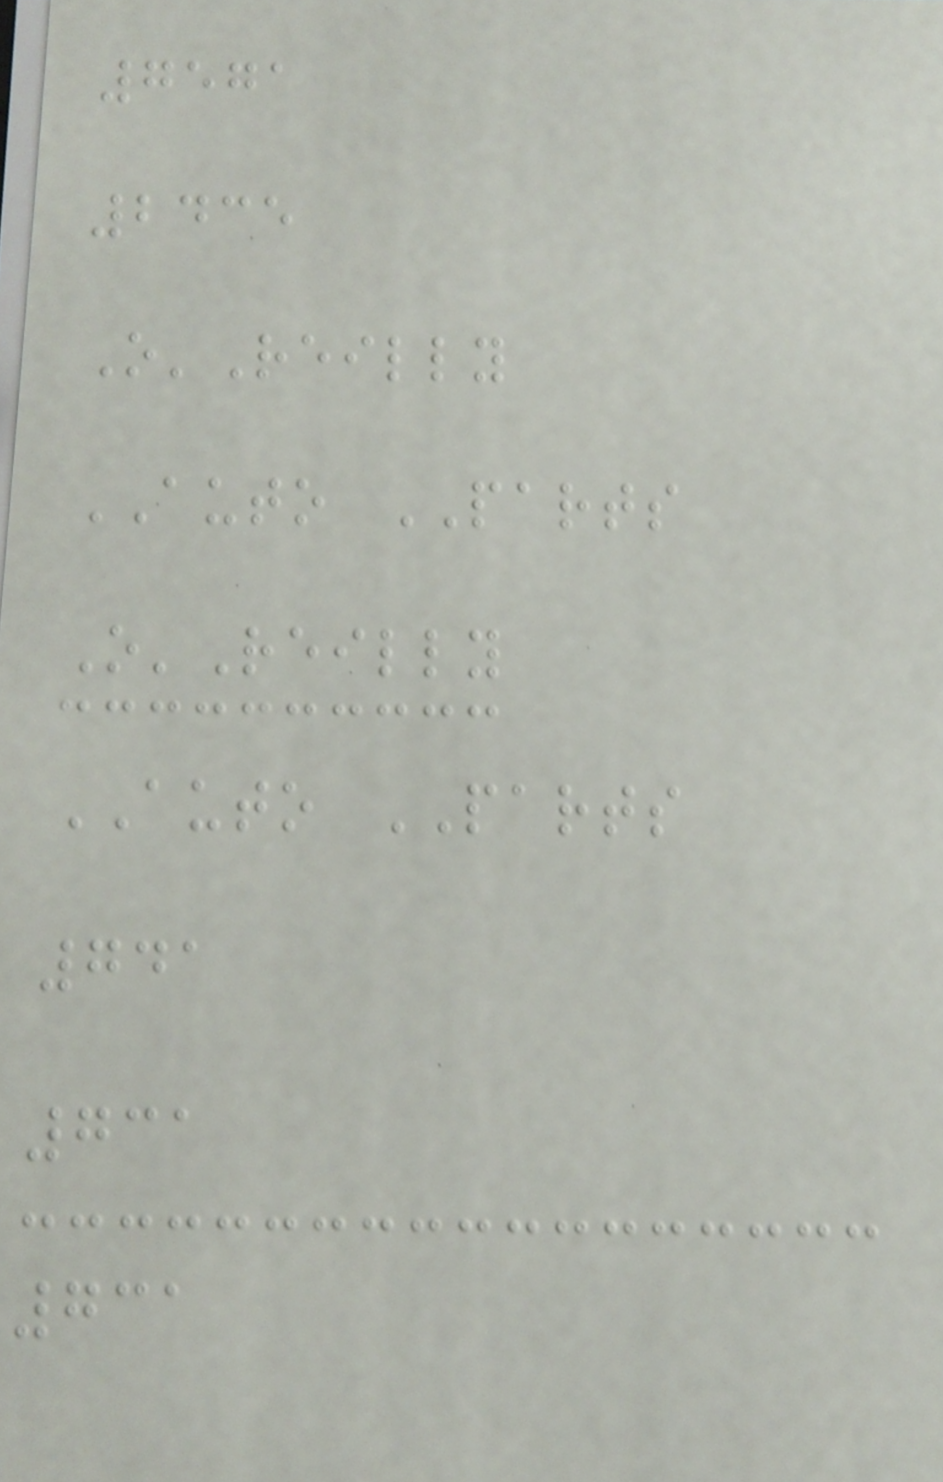7571
2435
O'Reilly
AUTO PARTS
O'Reilly
AUTO PARTS
741
731
731
